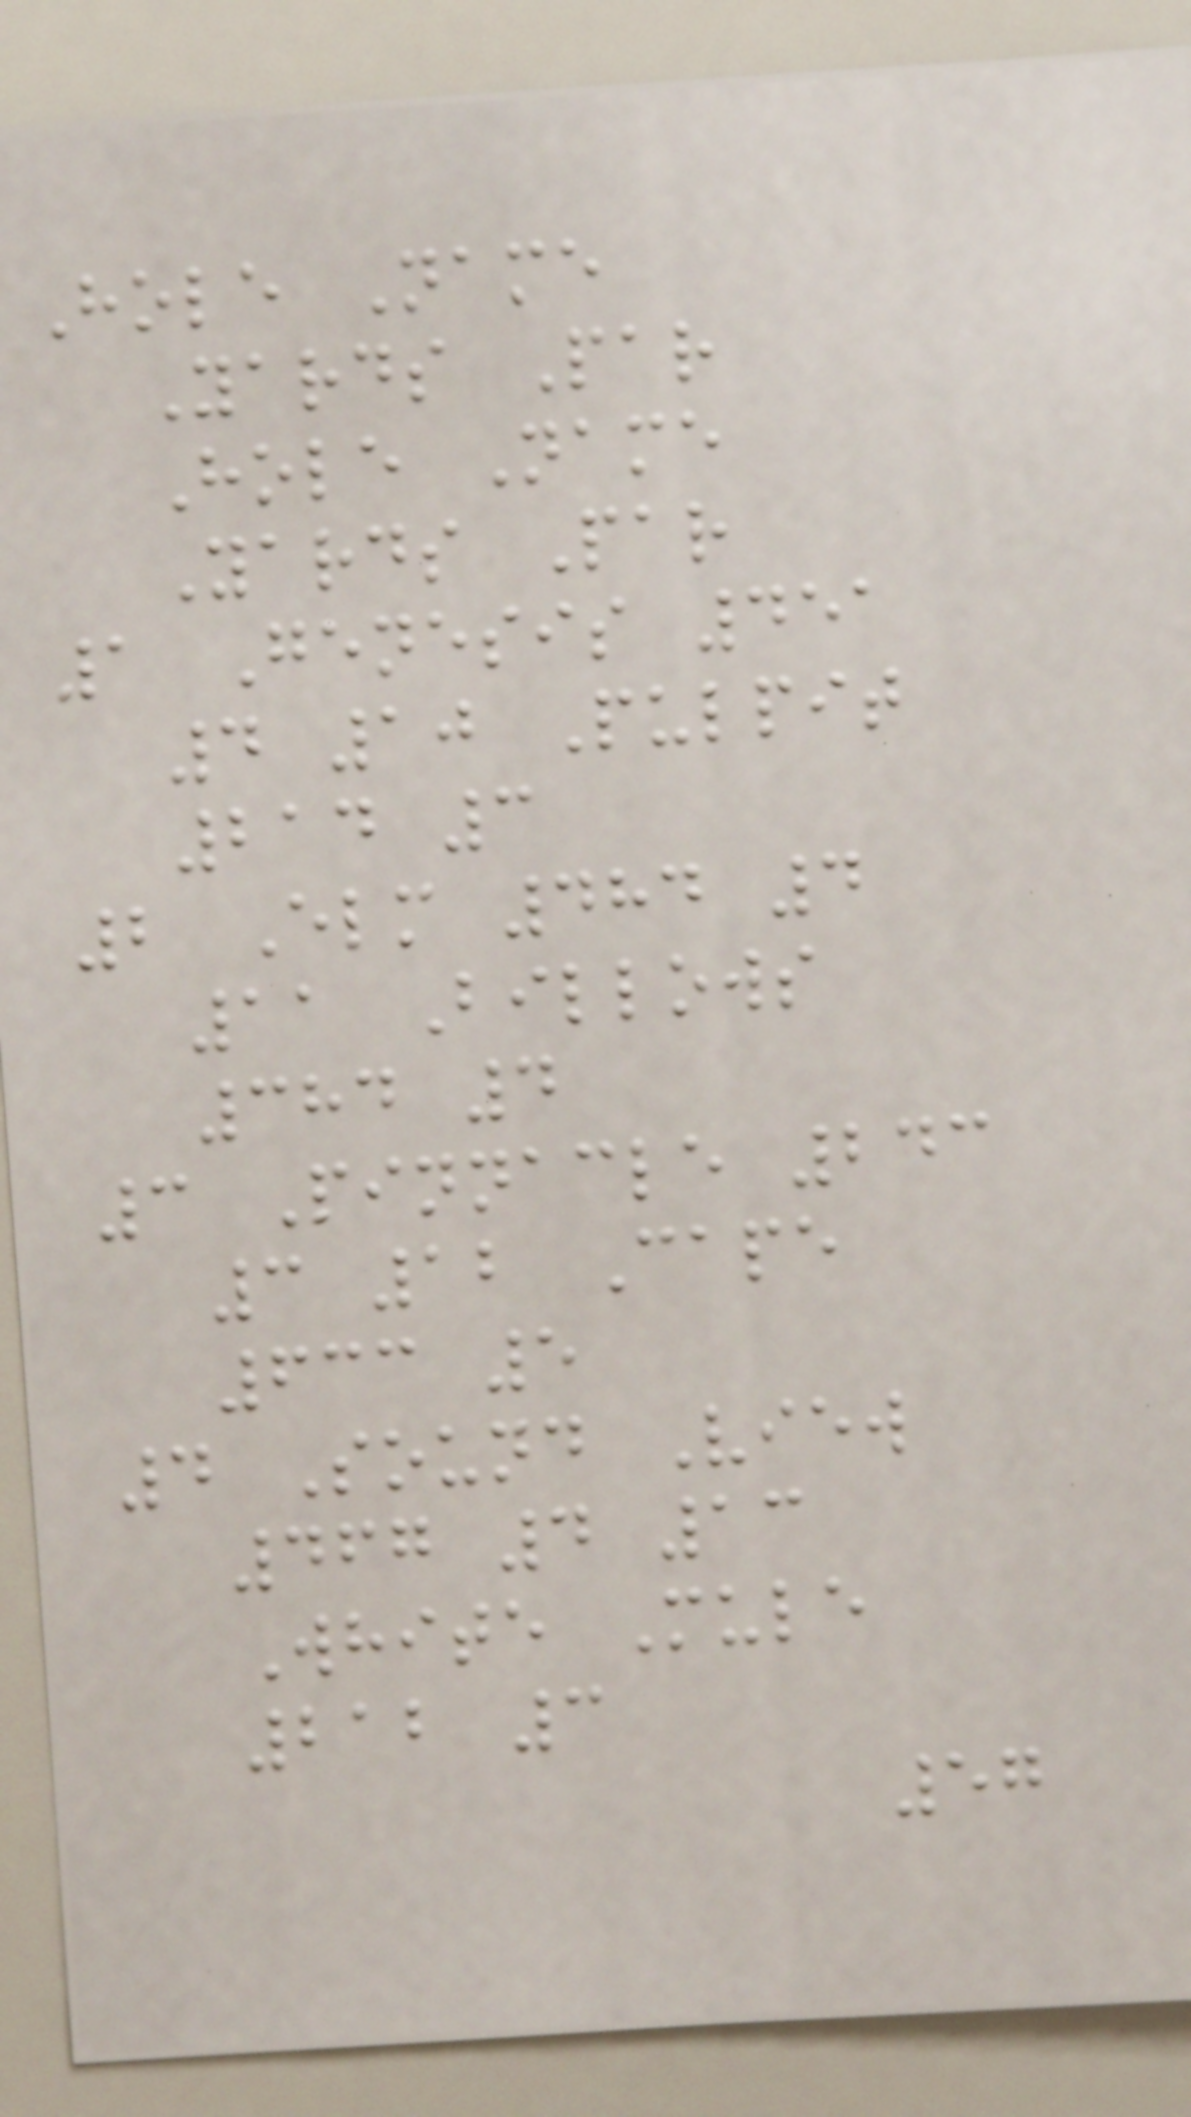Hole Name
Yards Par
Hole Name
Yards Par
1 Genesis 451
4 10 Pulpit
214 3
2 Elm 484 4
11 Billows
384 4
3 Pinnacle 243
3 12 Cape
633 5
4 Sound View
467 4 13
White Mule
212 3
57
